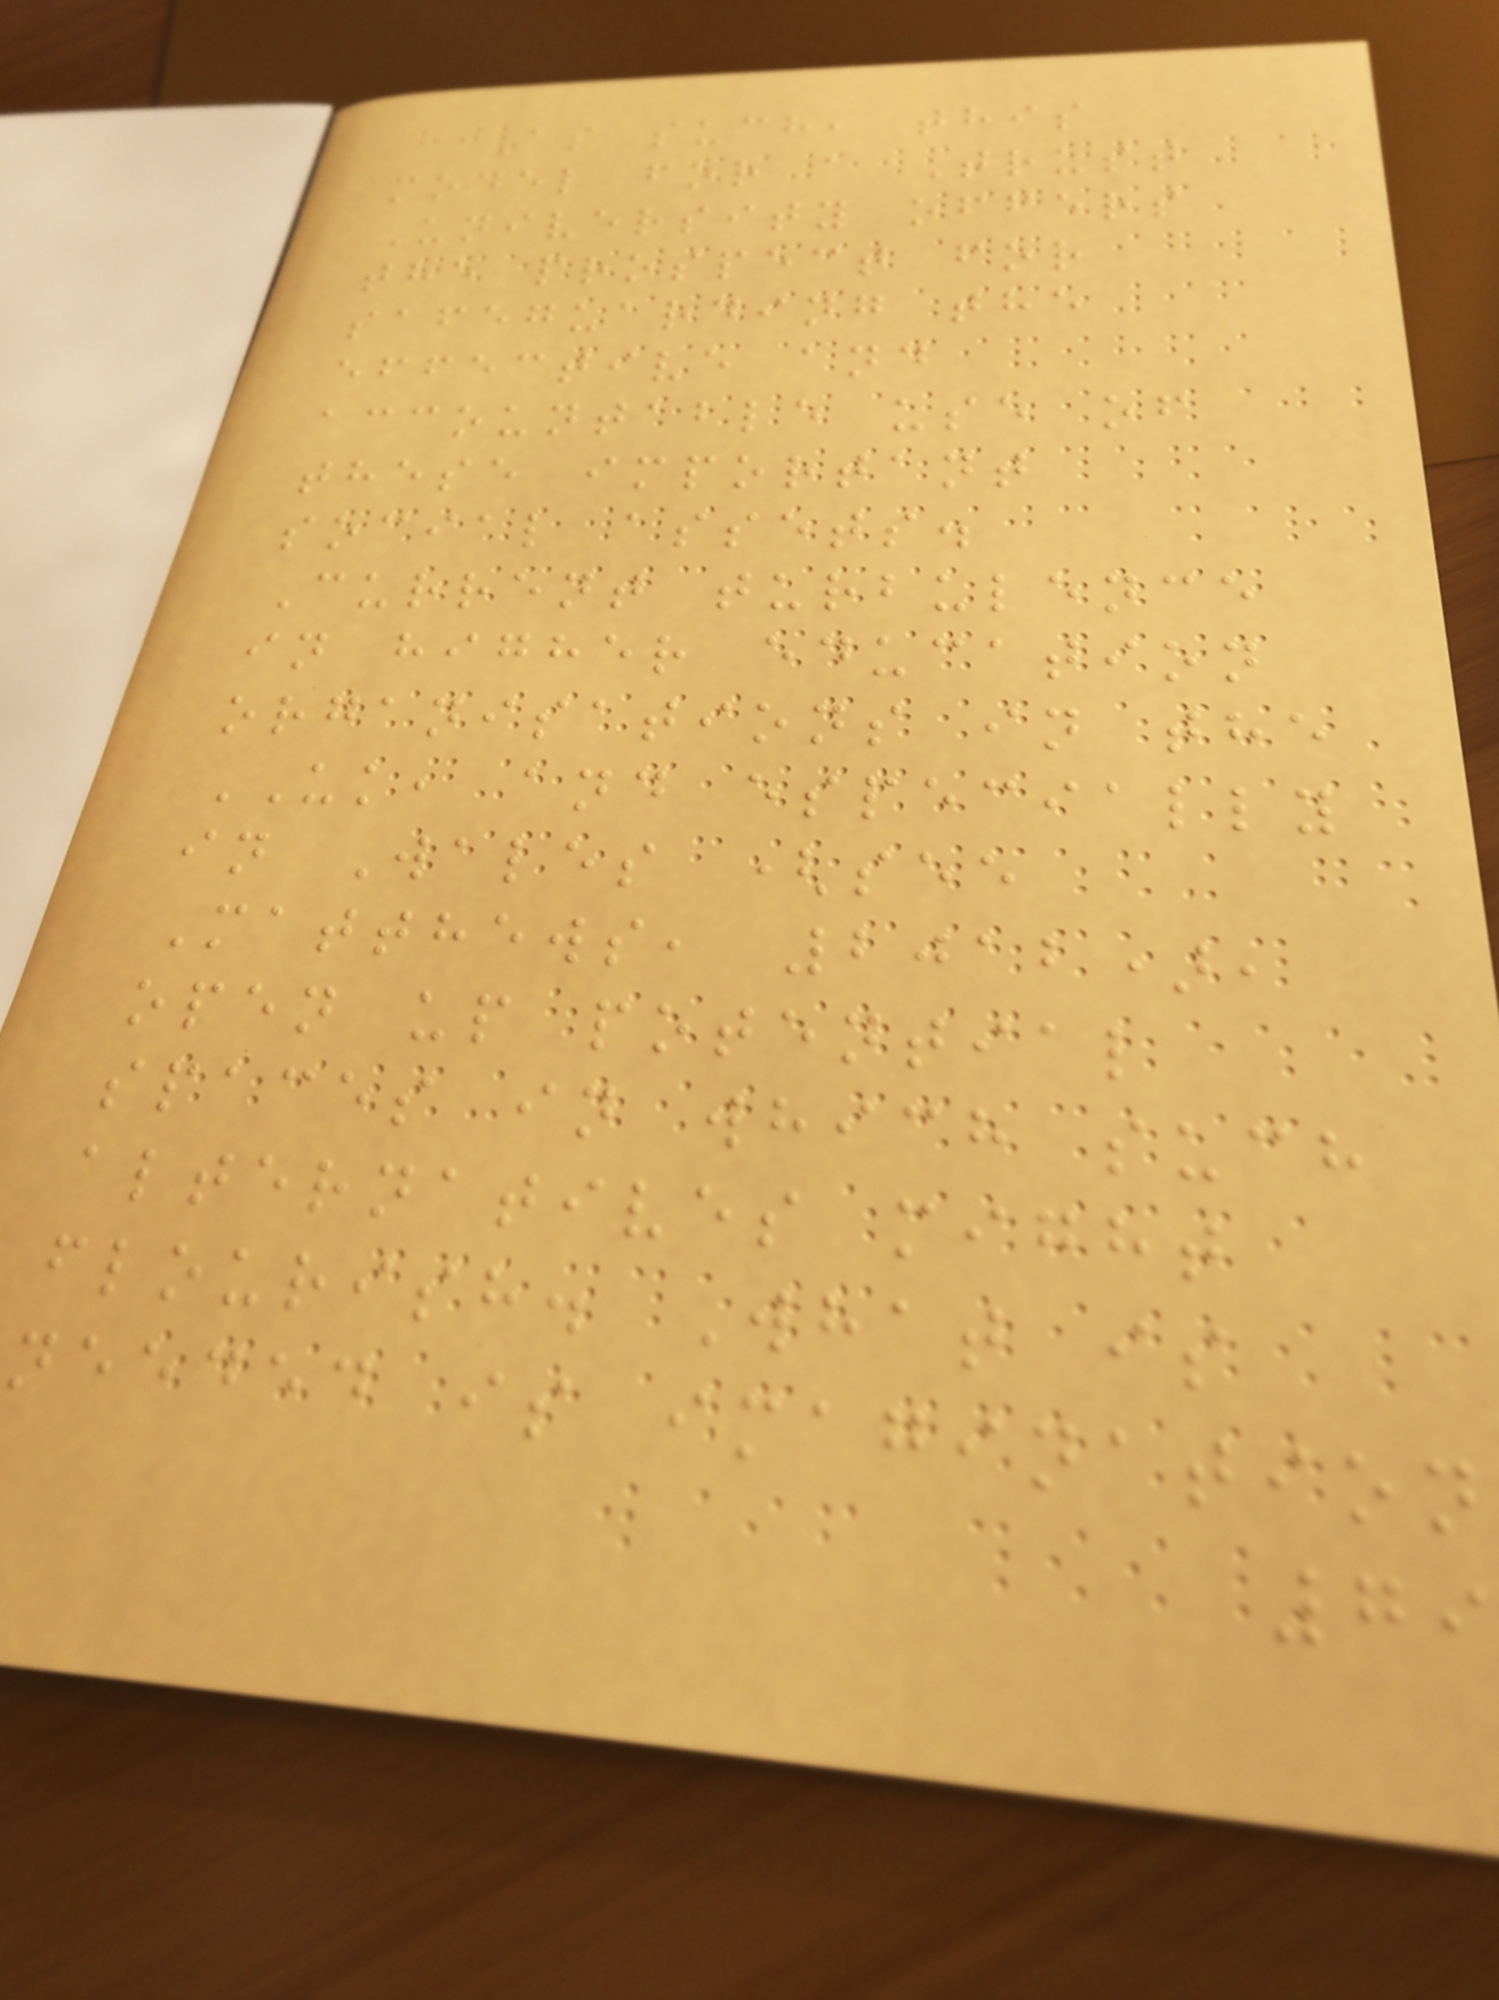As such, this
model for a Trust
University offers
the prospect for
safeguarding the
effective and
accountable use of
these important
social assets.
Current turbulence
in higher education
organisations in the
UK, and especially
in Wales (see
Matthews, 2012),
open up potential
spaces in which such
alternatives might
flourish. What is
needed is imagination
79
